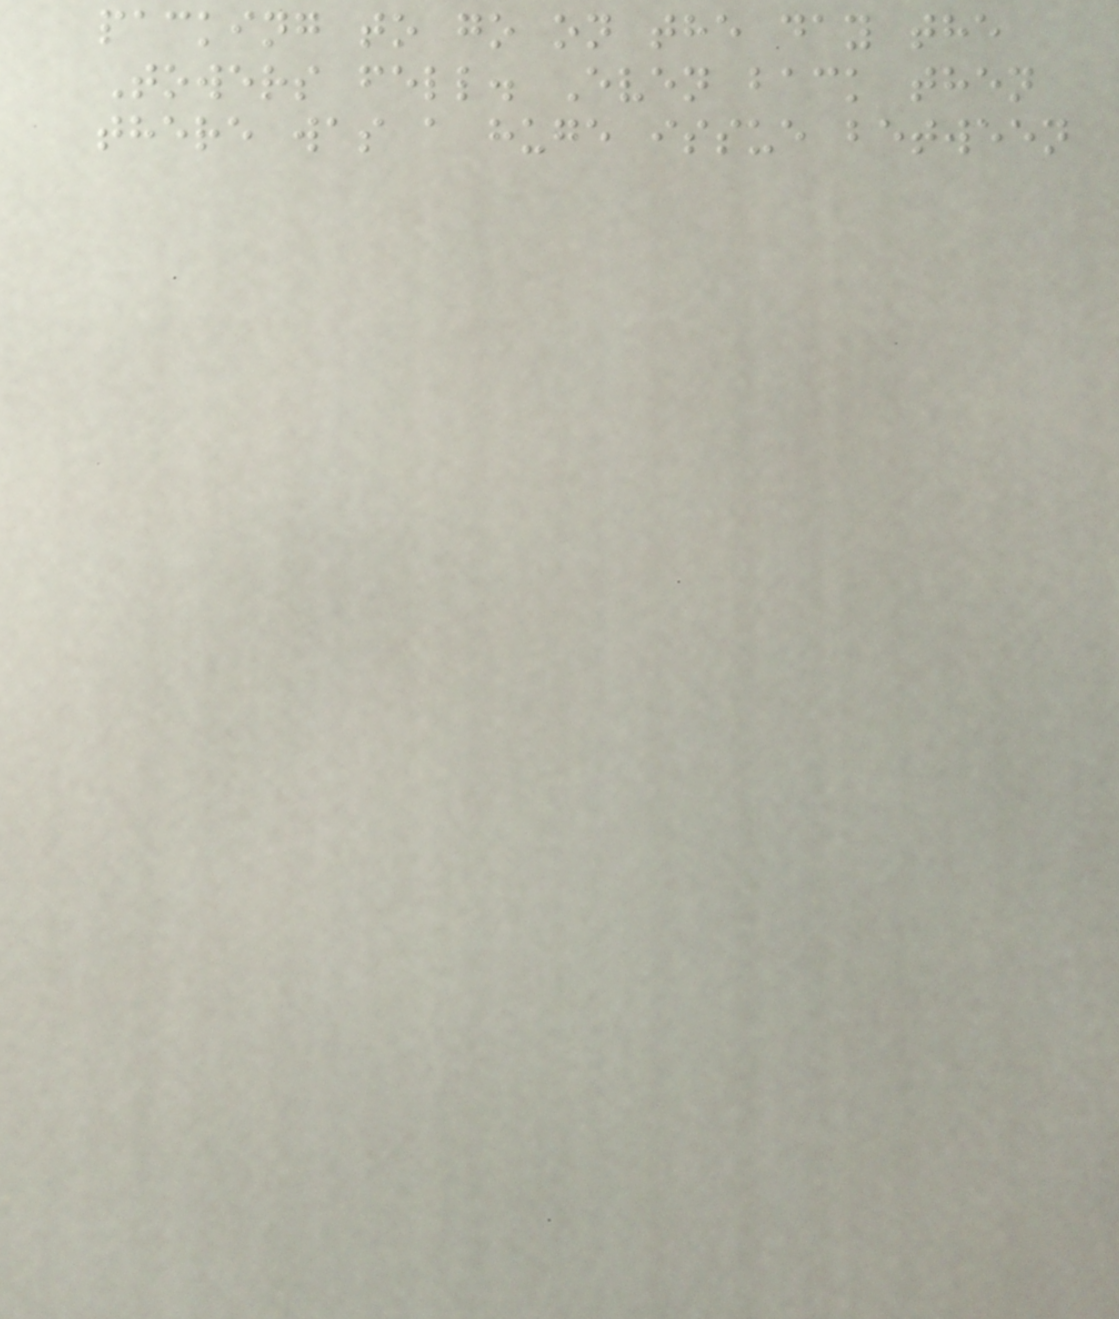packing to go on the day the
Towers fell. Even back then
there was a huge issue between
